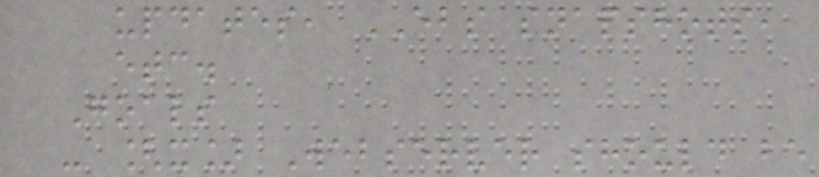updates, EBS snapshots,
etc.
Goals
- [x] Webserver should be
